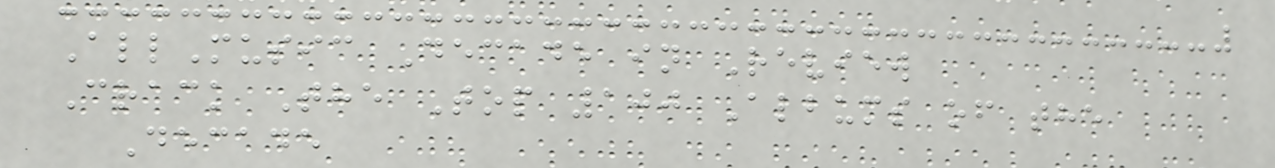AllMusic Decade in Review
Crack The Top 100 Albums of the
Decade
